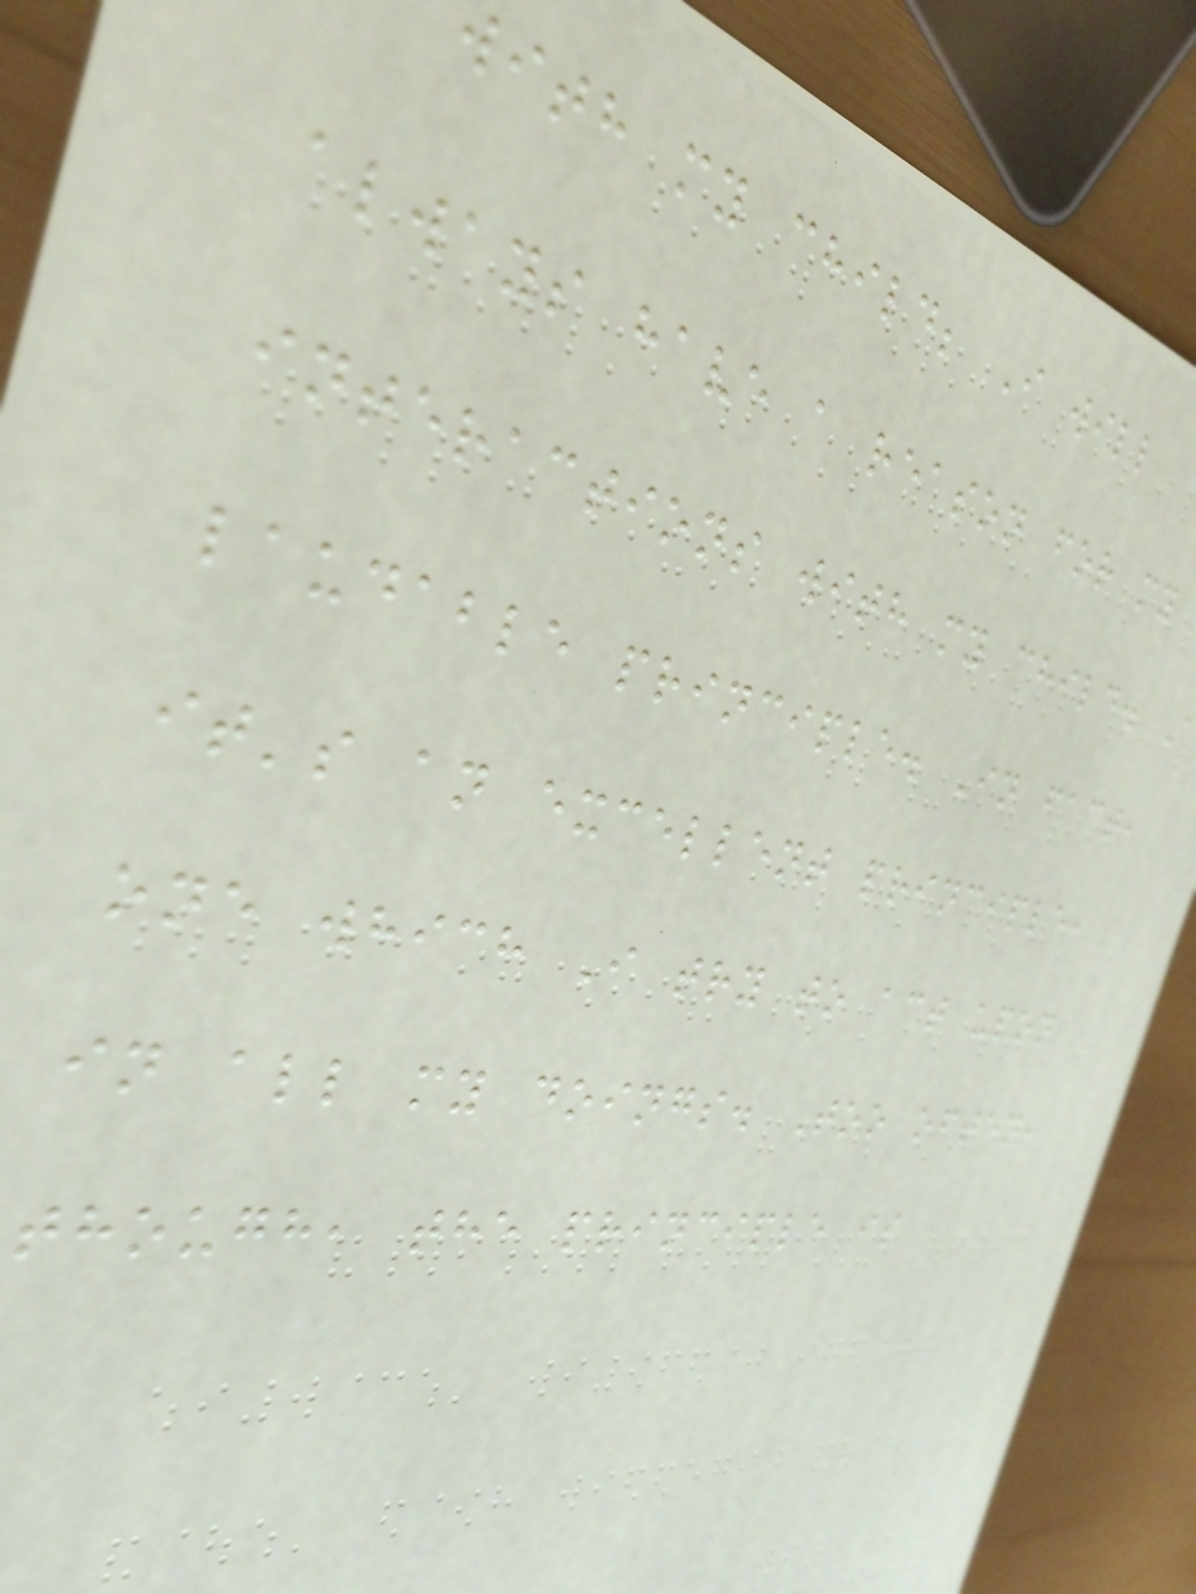with my child; I will
always have a reason for my
interactions with my child.
laudable principle. In fact,
it's an excellent principle,
one which I try to act upon
in all my doings. Too often,
though, the principle is
